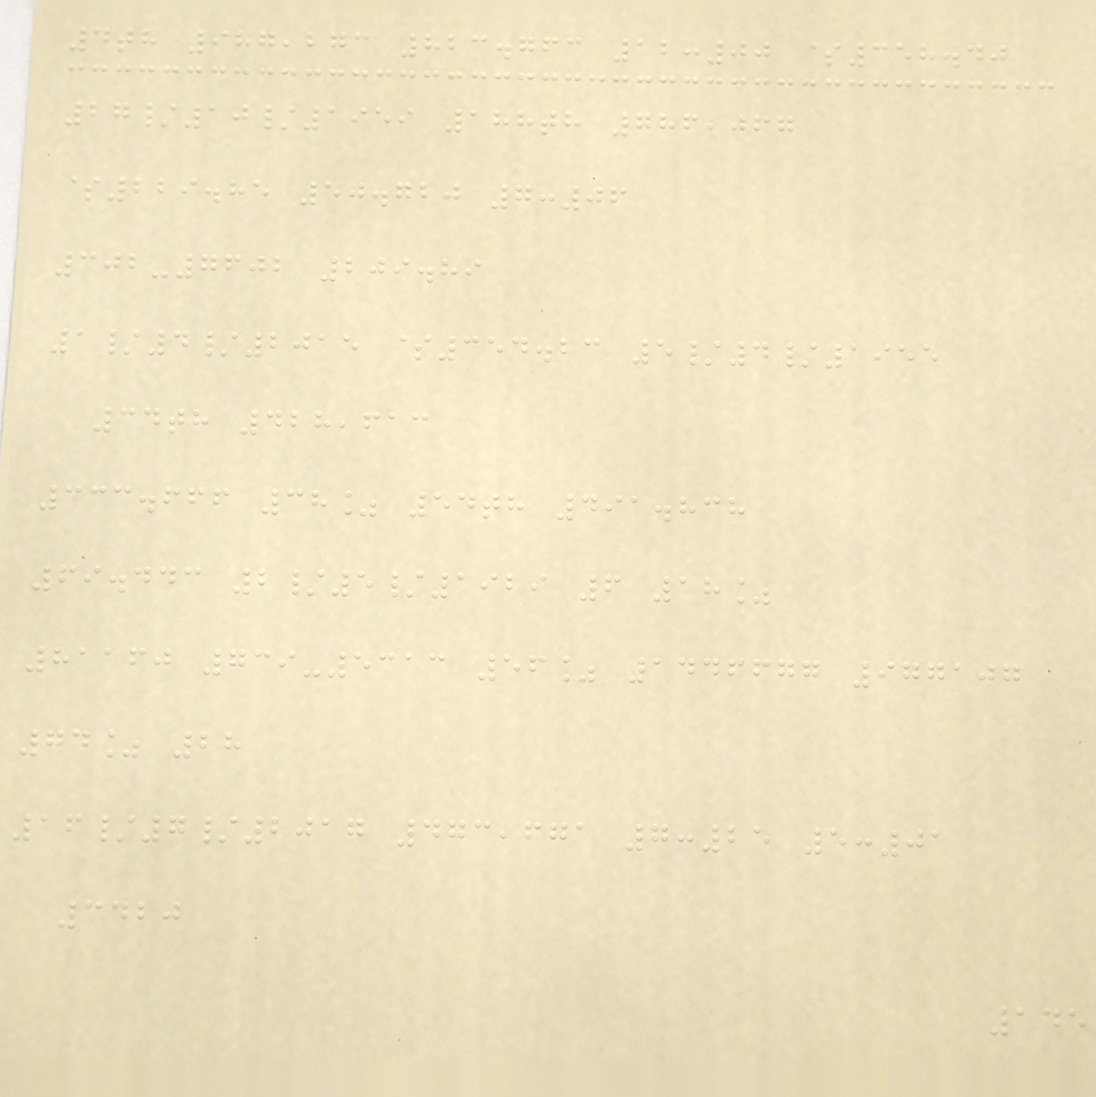4th 987,273 823.763 12:00 $358.40
27/10/1959 188th 786,067
$229.85 50.720 7:06
302-7602 209.89
1/4/2015 $354.23 5/4/1955
34th 428,613
333.666 38% 54th 491.838
69.443 2/5/1929 6 18%
81160 739-5313 56% 1446677 977107
74% 28
16/7/2017 473,671 7:25 5:01
3420
145
